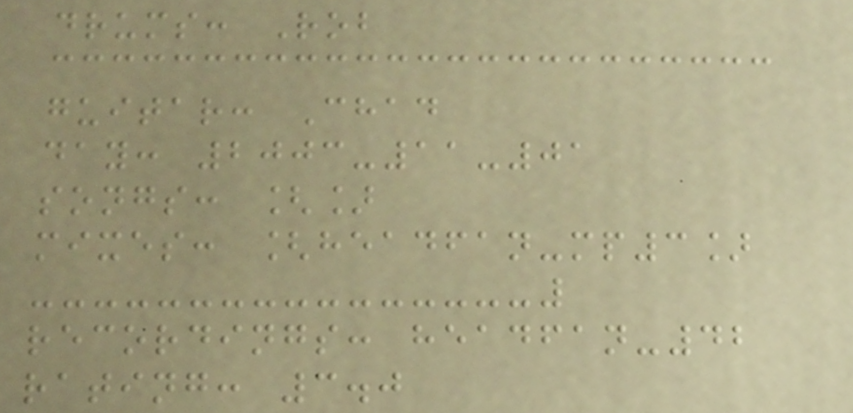drums: Rob
guitar: Chad
day: 2003-11-01
songs: []
mixes: [headfan-mp3]
recordings: headfan-42
rating: 3.0
